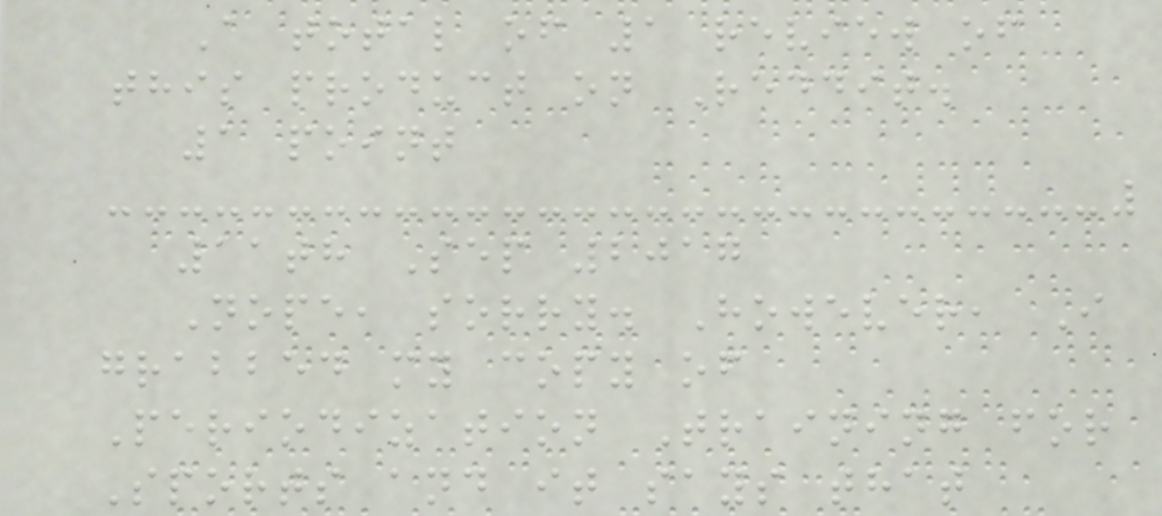A total of 1 review of
this product on Reddit.
1 point
11th Sep 2017
Nope, sorry. However, I
grabbed my copy of
Periodization Training for
Sports and it says that
